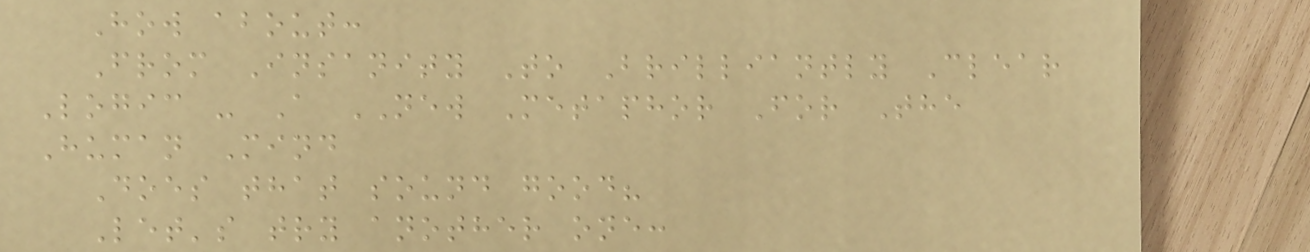How about:
From Insanity To Brilliantly Clear
Logic - A NEW Metaphor For The
Human Mind
Does that sound good?
Let's try another one:
